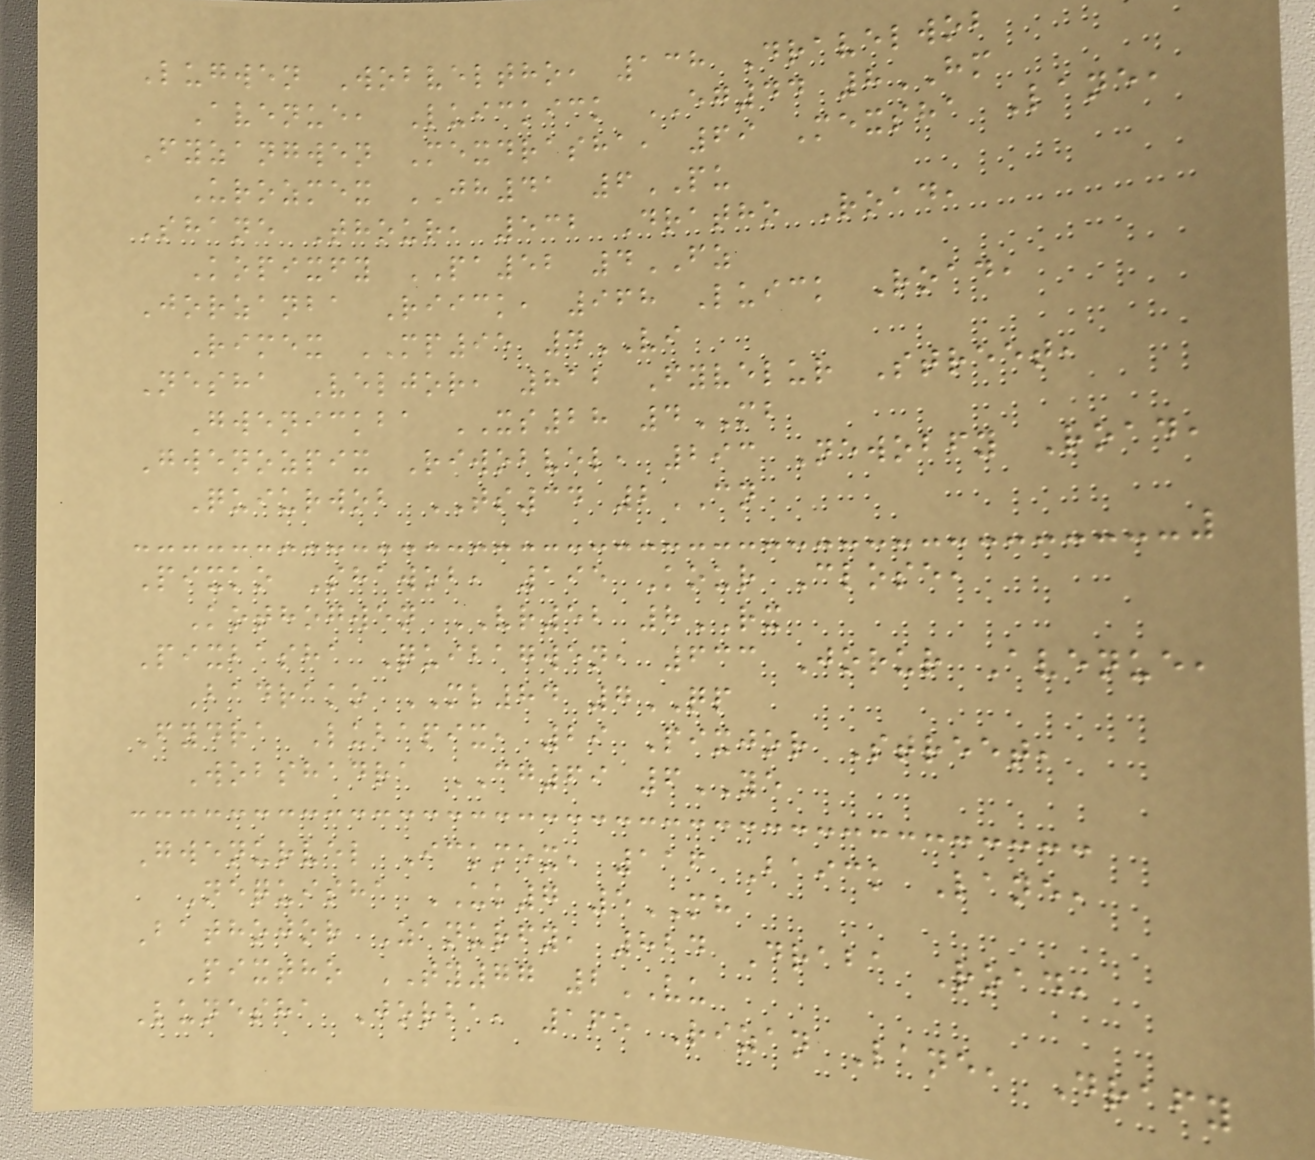Lugwen Wobveltho, 138 Dravelwob
Avenue, Luickick EG44 8HM
Fyzangwen Mexdrasha, 69 Mexsha Lane,
Urozmex JH41 6PU
Shane Thour, 532 Dratho Road,
Kopixfy PA52 4FZ
Jorzanba Riick, 968 Luick Road,
Rimex MP95 4VI
Nesha Veljor, 812 Fyvelur Street,
Gwenickba XS28 4MB
Gwenozpix Riwobvel, 293 Newobfy Road,
Quiurwob TS34 2CN
Pixko Shawob, 195 Kour Close,
Kothogwen VR52 8RX
Pixbasha Quibagwen, 633 Jorur Avenue,
Badrako ML84 7QP
Fydra Lubapix, 29 Pixjor Street,
Wobshadra CG69 6YE
Gwenurvel Ickmex, 116 Baick Lane,
Nequisha UK7 5MH
Bathojor Zanurfy, 824 Draba Road,
Pixtho TY77 2VU
Lunesha Jorba, 165 Rizan Lane, Drafy
